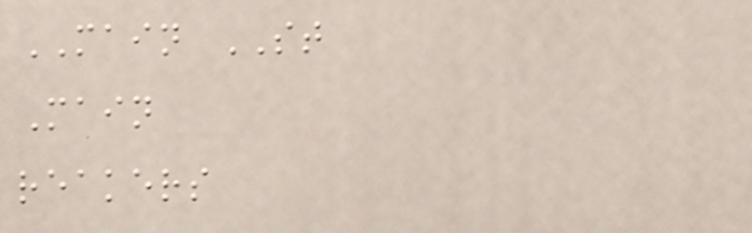MAIN ST
Main
reakers
